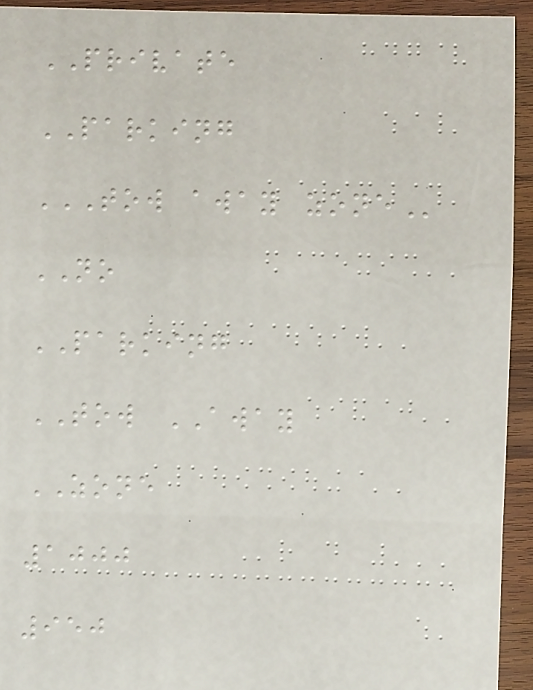PRIVATE
PARKING
TOW AWAY ZONE
NO
PARKING
TOW AWAY
ZONE
1000
950
